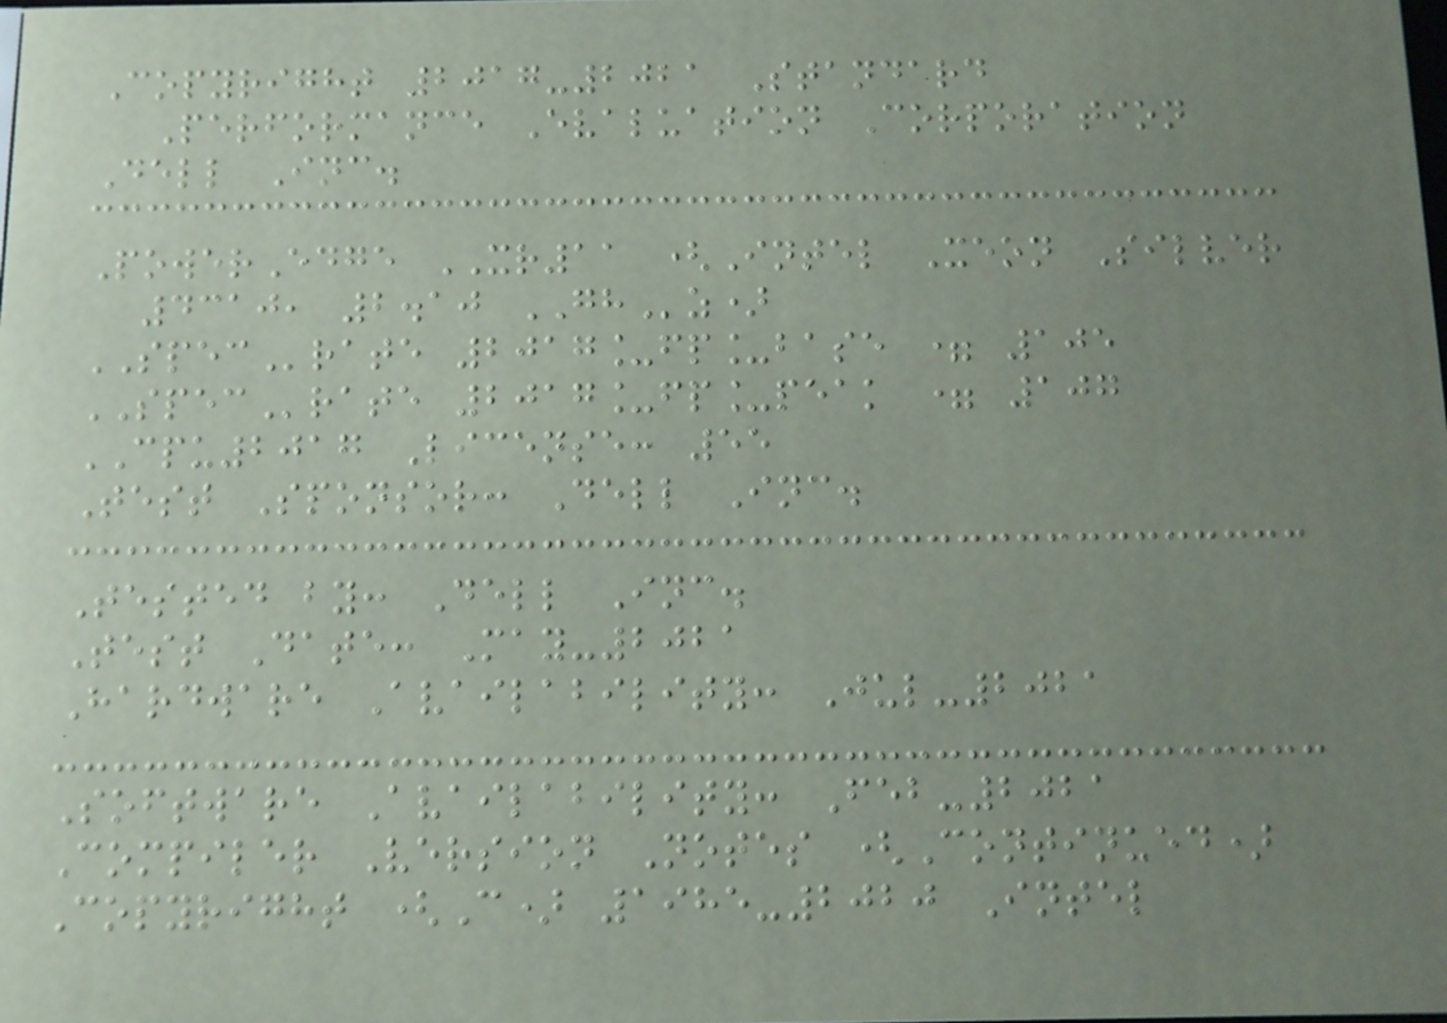Copyright 2017-2021 Standard
Performance Evaluation Corporation
Dell Inc.
PowerEdge XR11 (Intel Xeon Silver
4310, 2.10 GHz)
SPECrate 2017_fp_base = 105
SPECrate 2017_fp_peak = 107
CPU2017 License: 55
Test Sponsor: Dell Inc.
Tested by: Dell Inc.
Test Date: May-2021
Hardware Availability: Jul-2021
Software Availability: Feb-2021
Compiler Version Notes (Continued)
Copyright (C) 1985-2020 Intel
